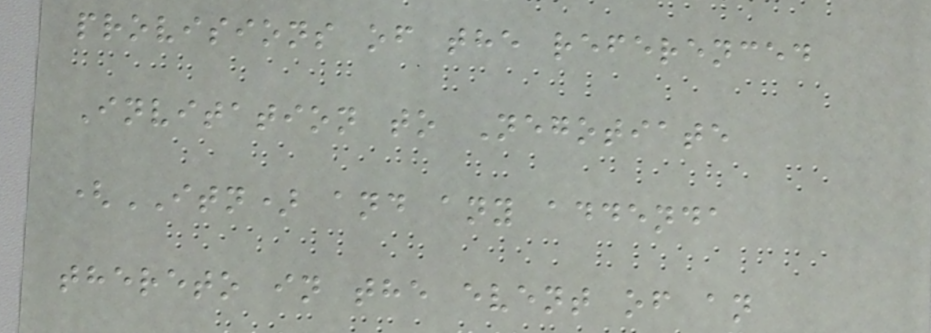provisions of the referenced
Invitation to Negotiate
(ITN) and any addenda
thereto in the event of an
